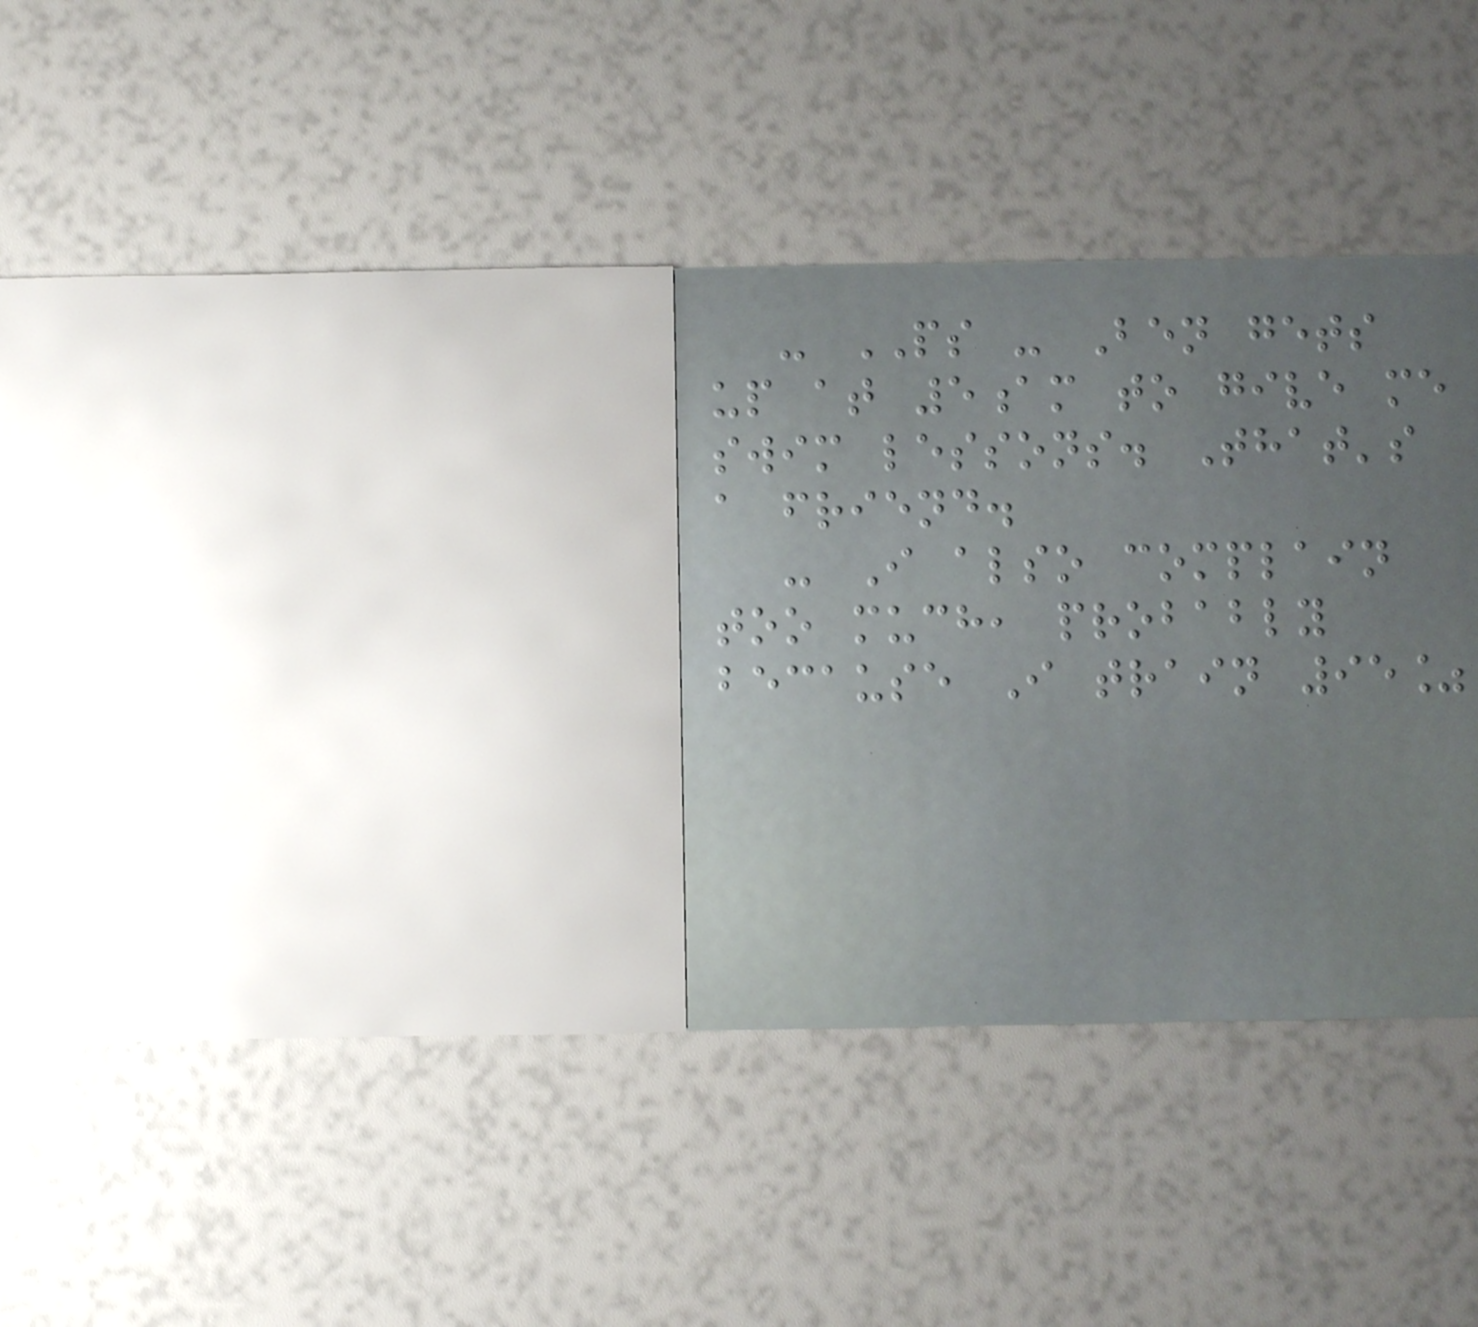- PS - Ben gets
up at 5am to give me
swim lessons. That's
a friend.
- I also complain
too much, probably
because I train 95%
